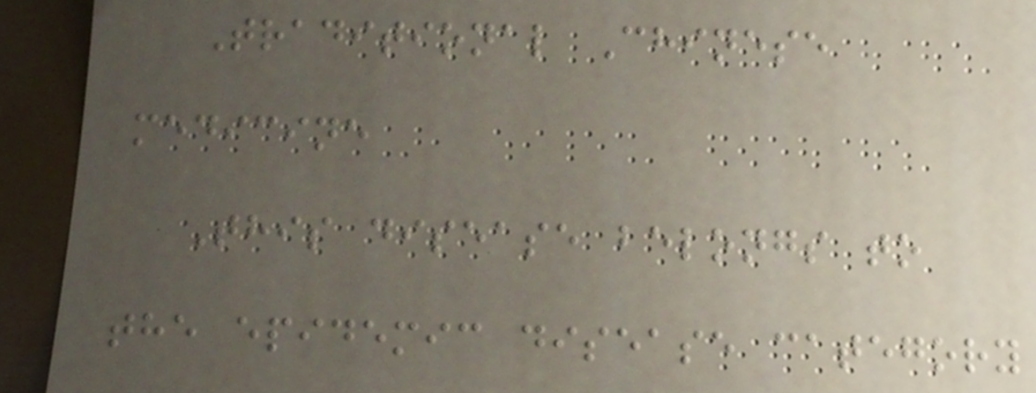Traditional Chinese
medicine
This disease belongs to
the epidemic disease category
